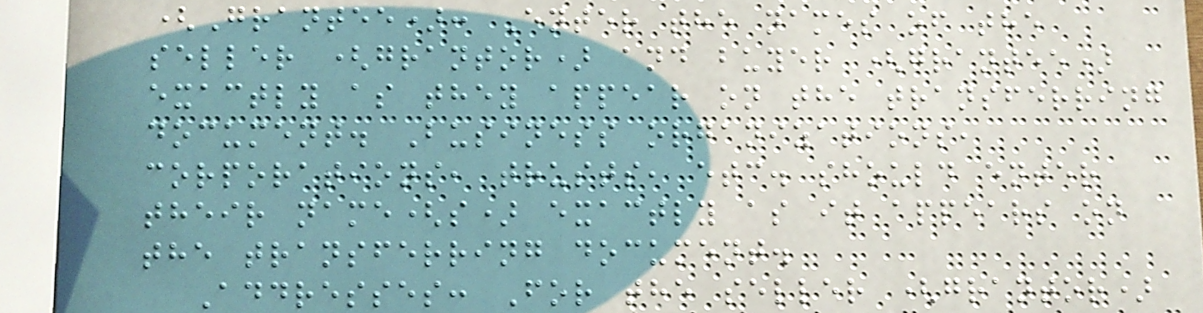(Grantee): Enter the names of the
seller (grantor) and buyer (grantee)
exactly as they appear on the transferring
document. Business organizations,
corporations, trusts, etc. should enter
their name(s) exactly as it appears on
the transferring document.
Addresses: For the seller (grantor)
